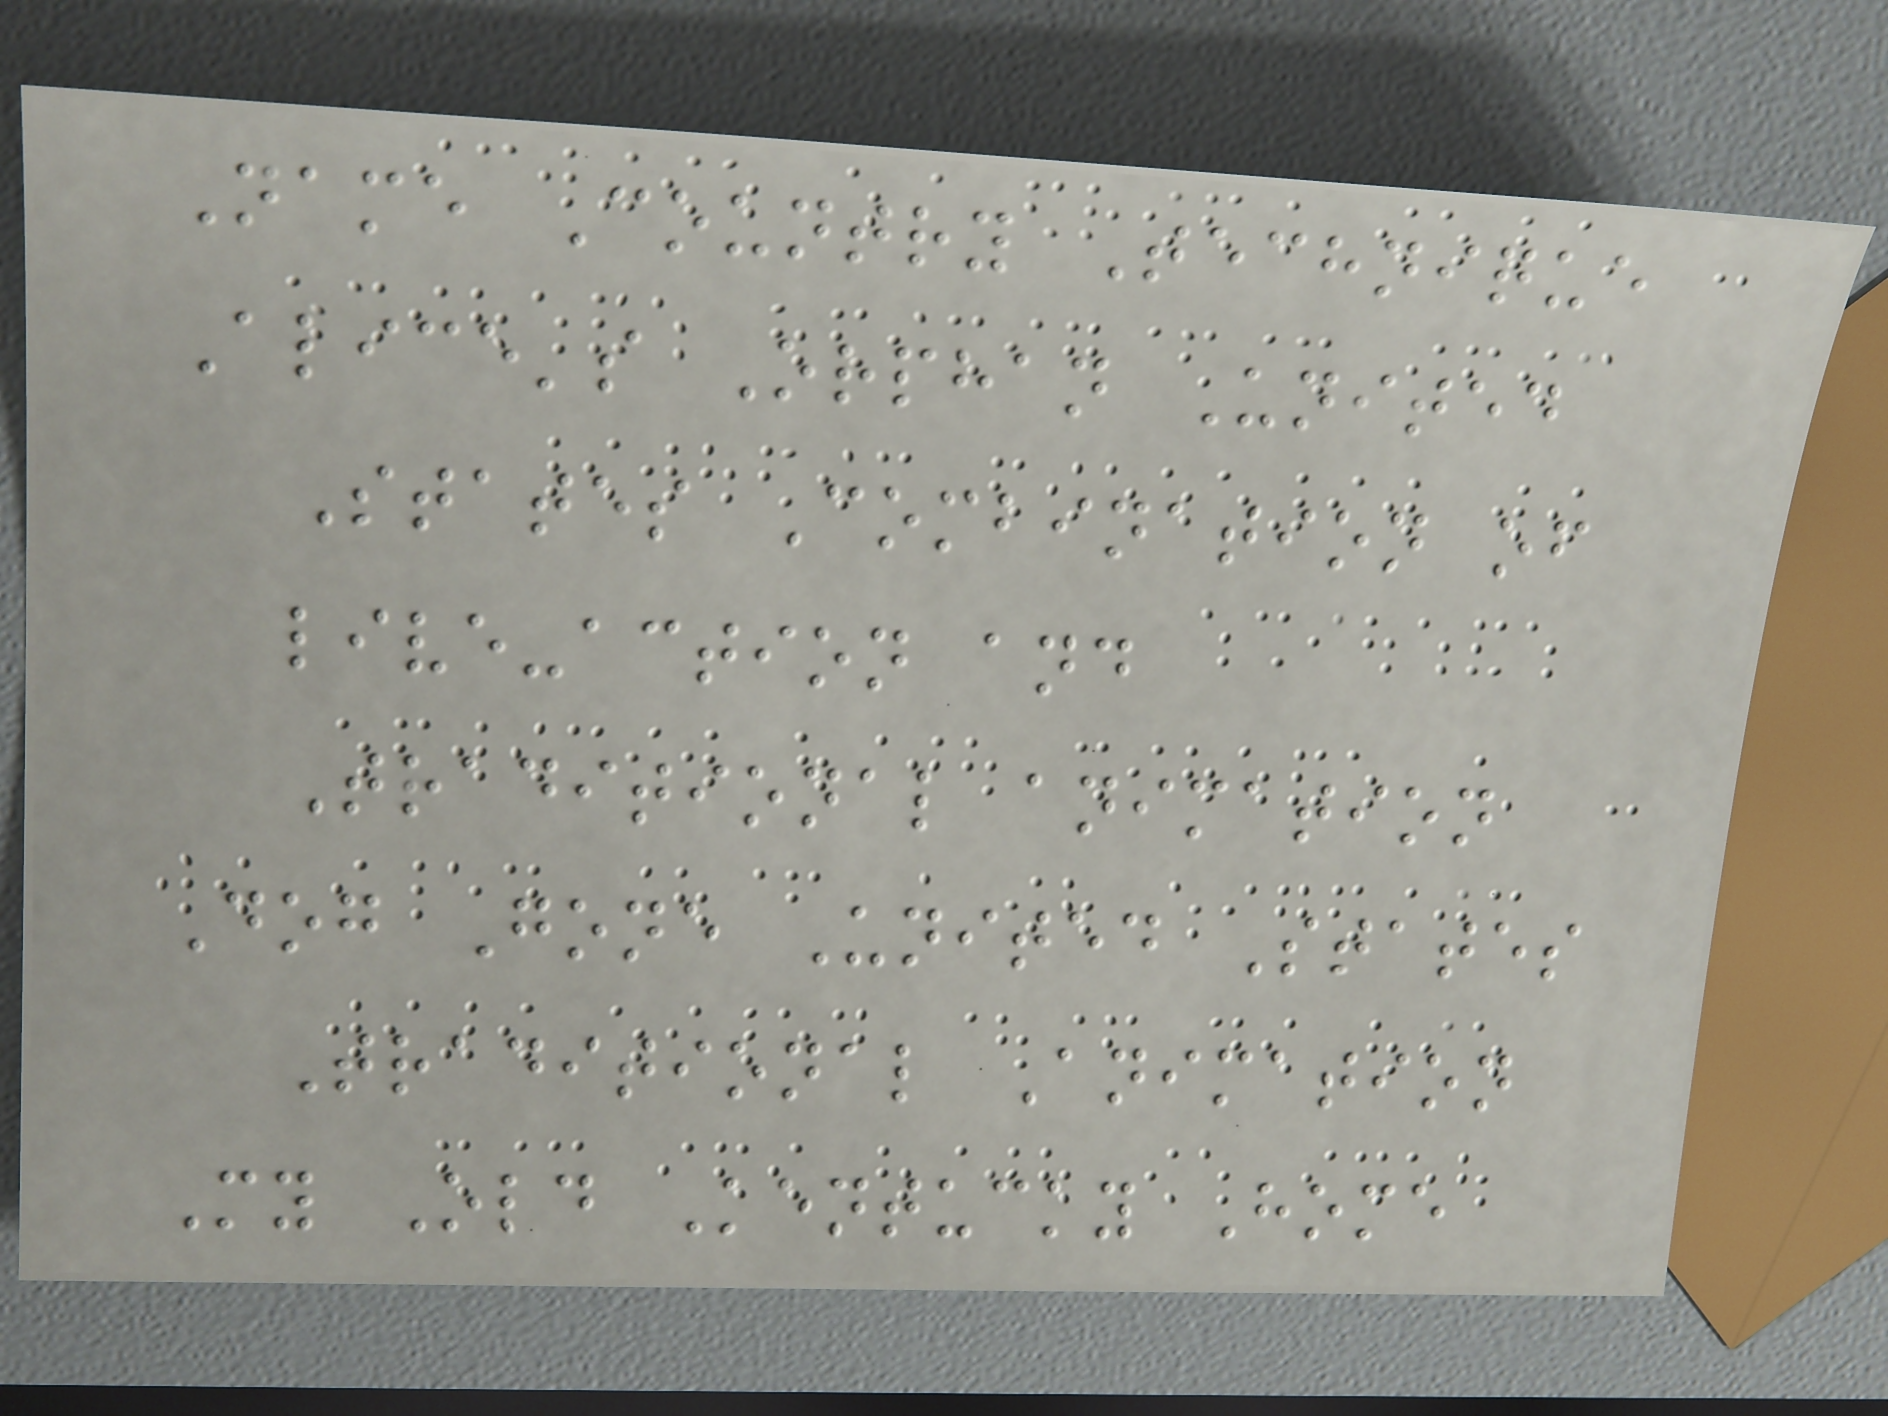Name Country Technique
Alice's Orphan United
States Combination of
live-action and
Traditional animation
Dog Gone United States
Traditional Animation
My Old Kentucky Home
